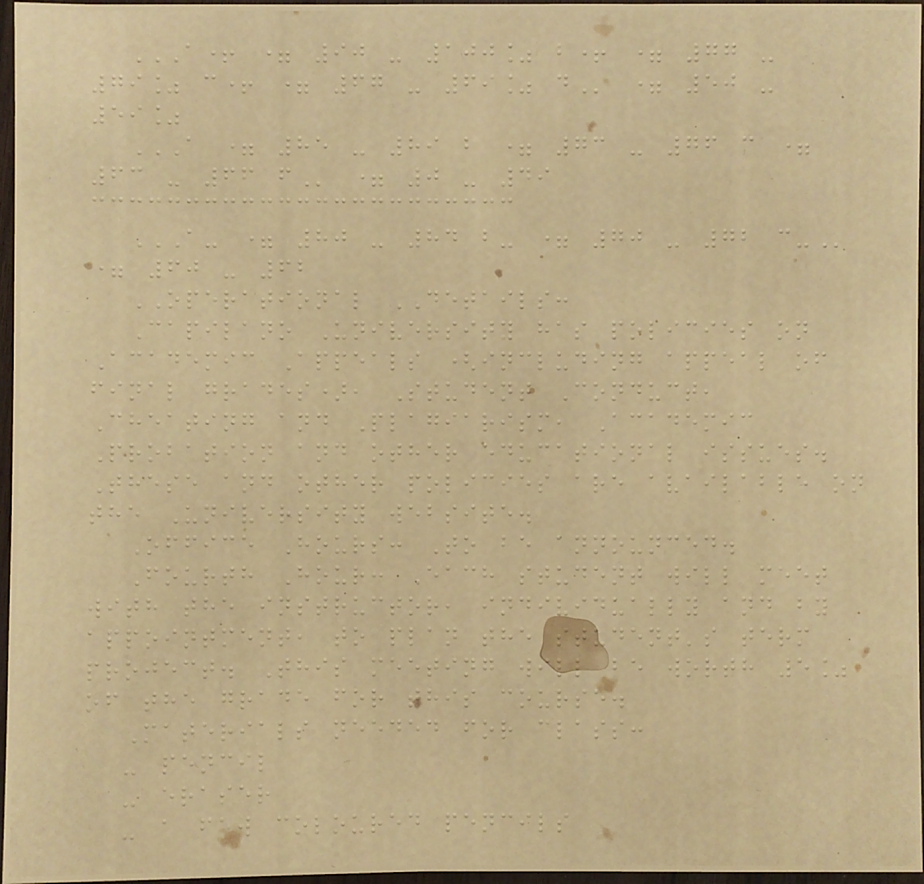A+ = 90 - 100% B+ = 77 -
79% C+ = 67 - 69% D = 50 -
59%
A = 85 - 89 B = 73 - 76 C =
63 - 66 F = 0 - 49
A- = 80 - 84 B- = 70 - 72 C-
= 60 - 62
OPERATIONAL DETAILS:
Capilano University has policies on
Academic Appeals (including appeal of
final grades), Student Conduct,
Cheating and Plagiarism, Academic
Probation and other educational issues.
These and other policies are available on
the University website.
Office Hours: To be announced.
Fourth Hour: Each student will meet
with the instructor, individually and by
appointment, to plan the student's term
project. This meeting will be worth 5%
of the grade for this course.
Materials needed for class:
- pencil
- eraser
- a few coloured pencils
